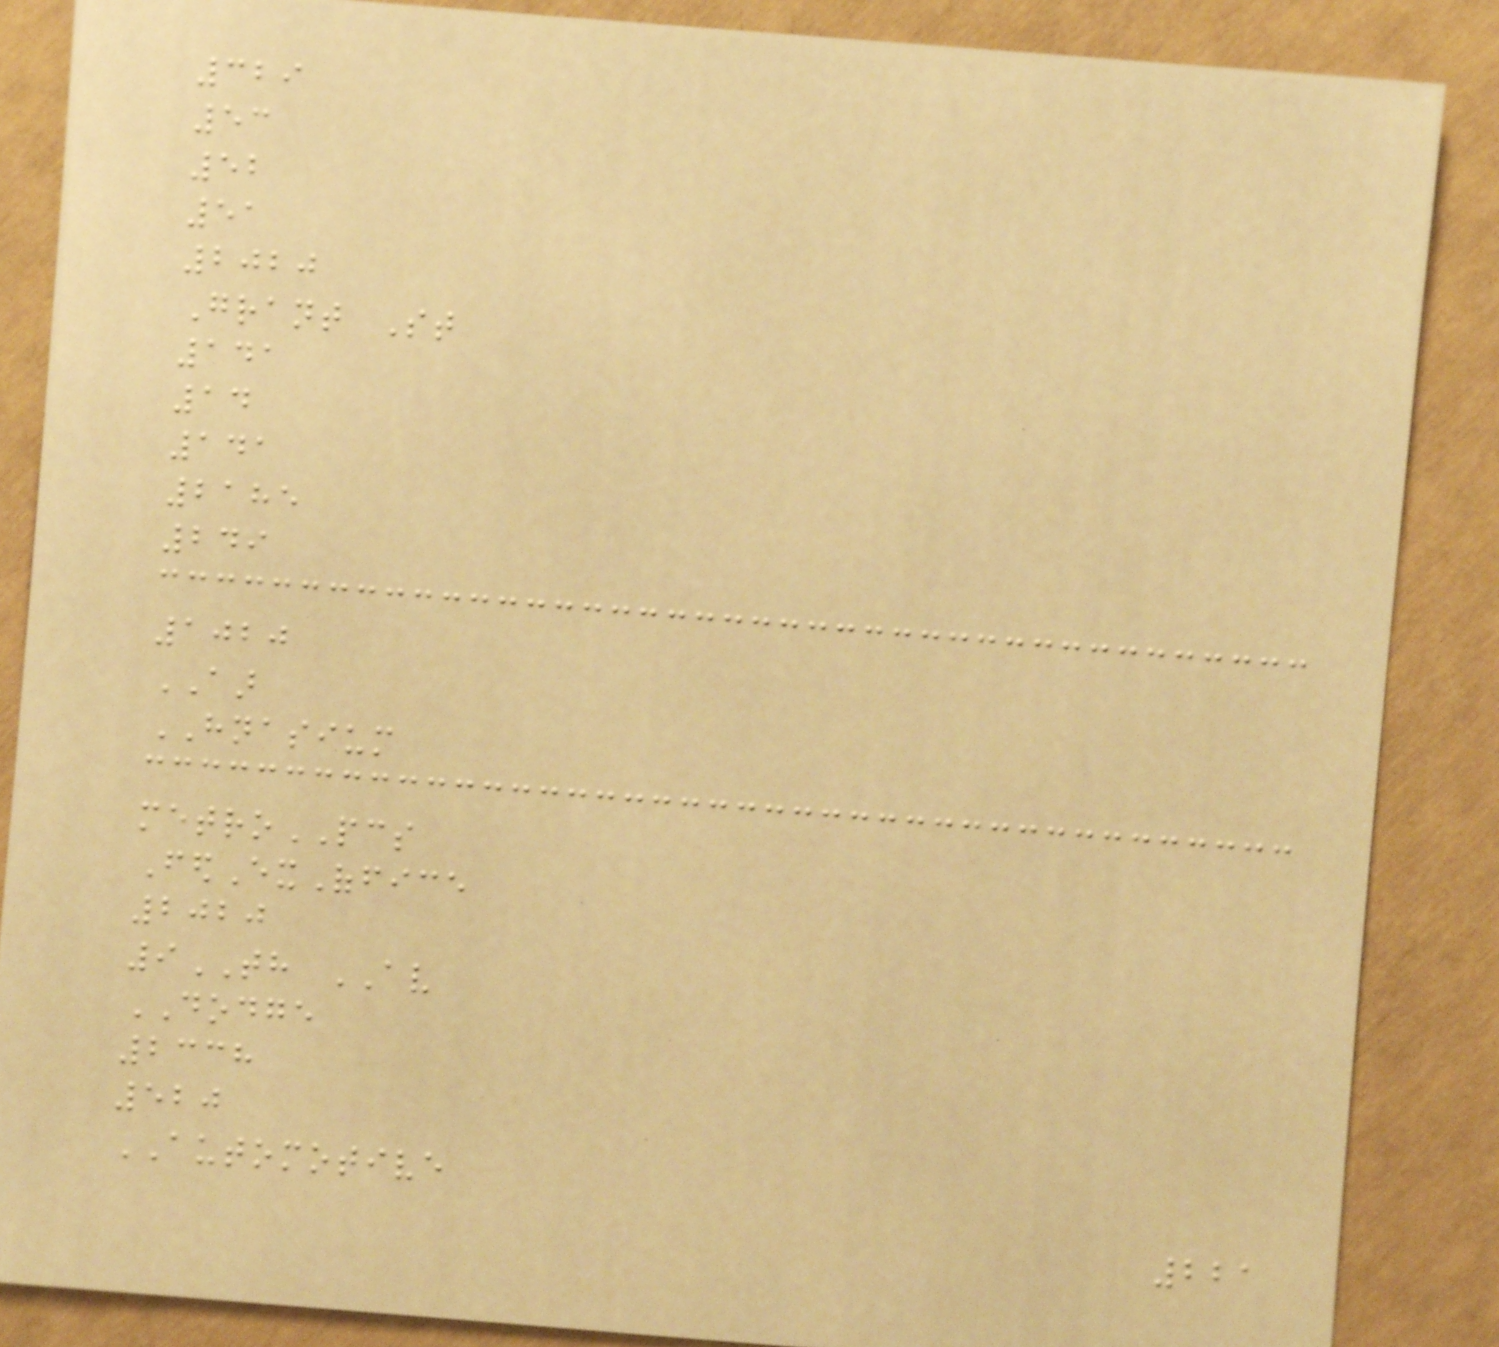329
53
52
51
2020
Grant St
141
14
141
2185
249
1020
AAR
HNASIUM
metroPCS
FedExOffice
2020
9TH AV
DODGE
2338
520
AUTOMOTIVE
221
